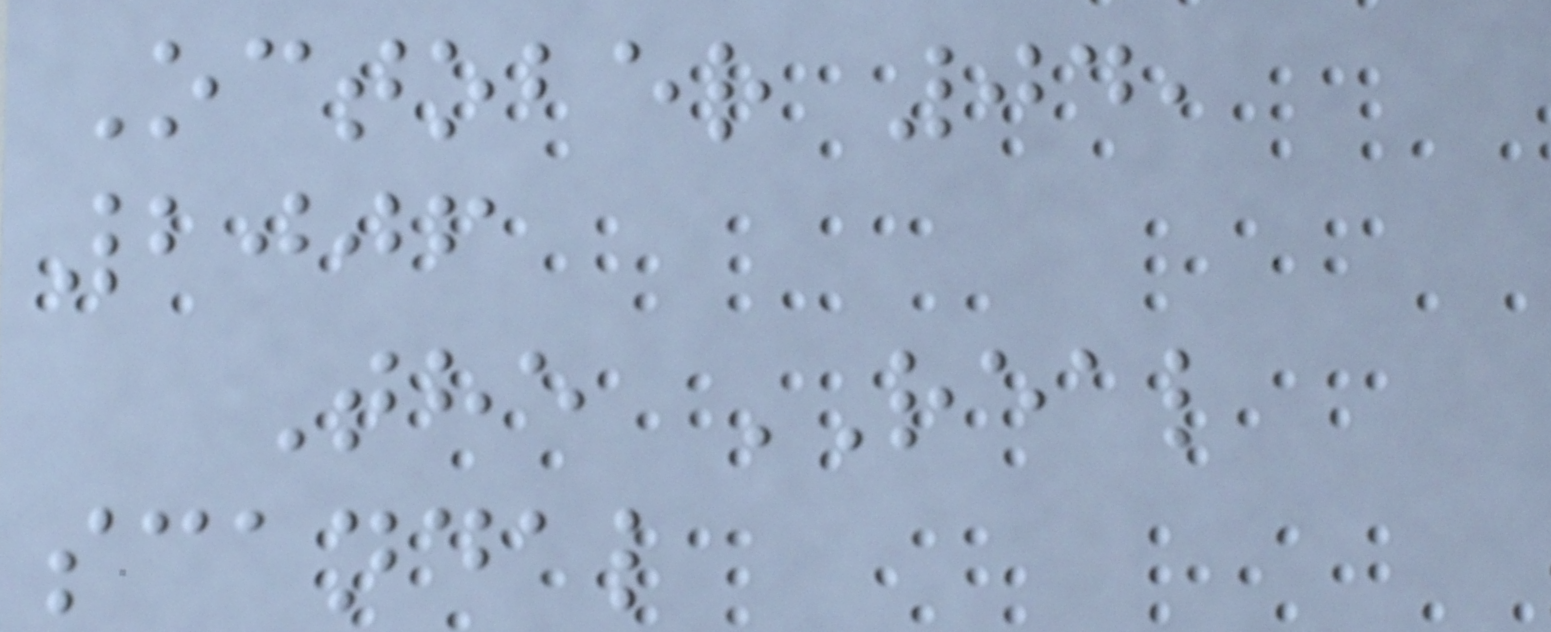October 04,
2006
The REAL
scandal
